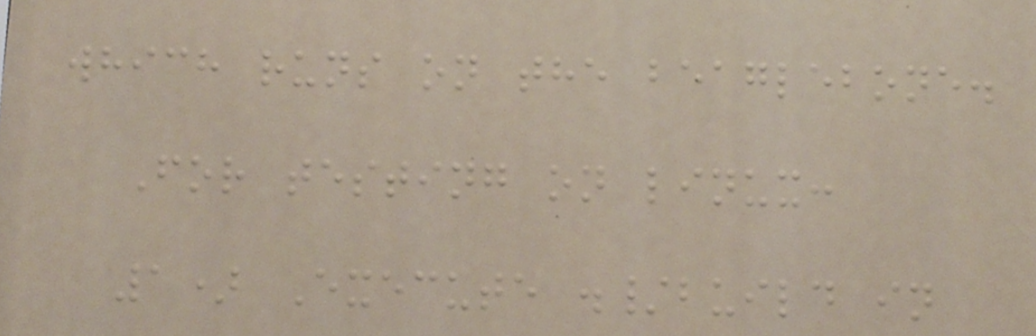which runs on the beaglebone.
For testing on linux:
1) Execute ./build in
